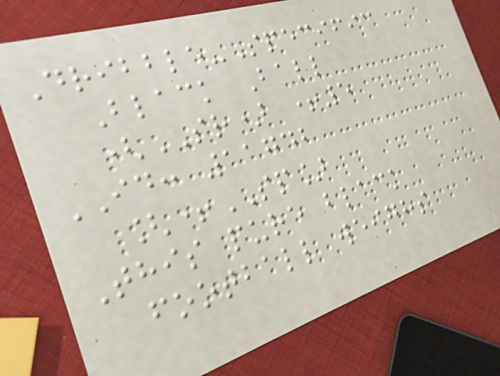Dribble-Specific
Black Ball
(SR) +5
ID: 11742
[+SP]
This pure black
football weighs
